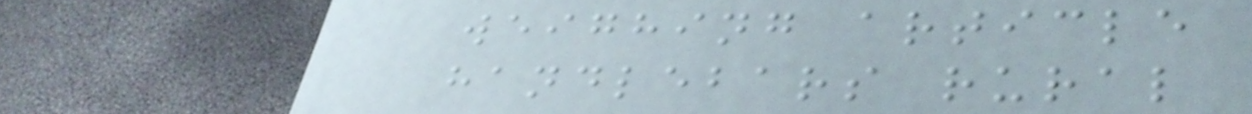weighing article
handlebars rural
